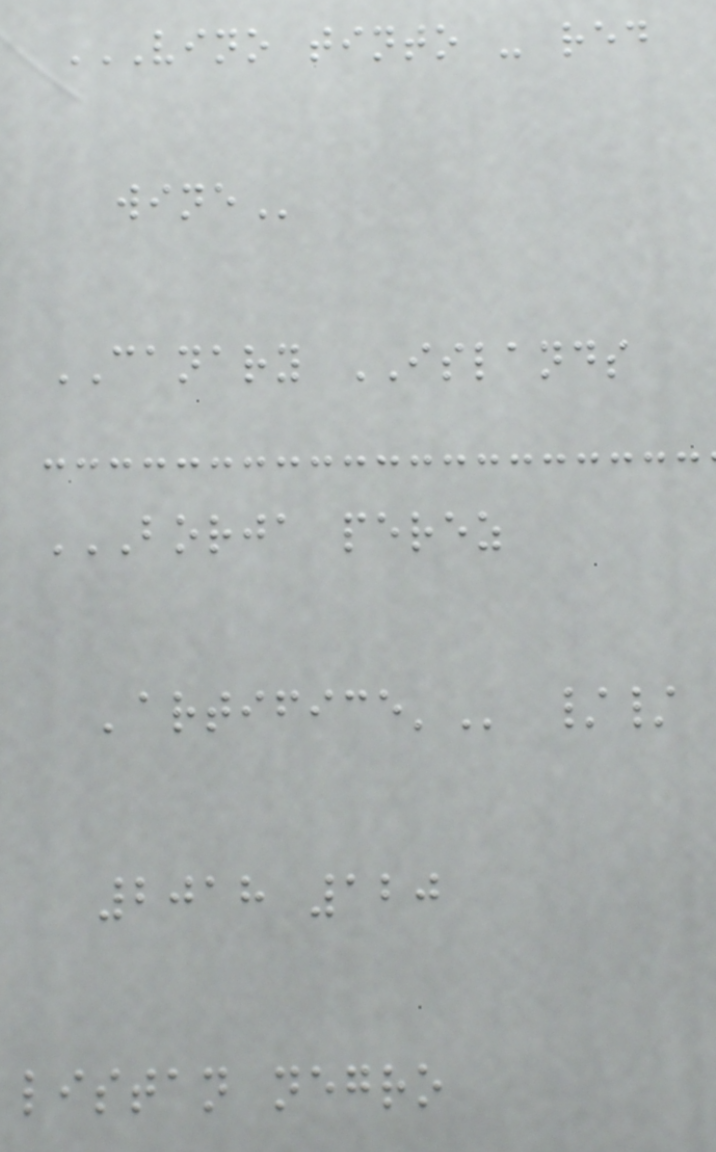VINO TINTO - RED
WINE
CANARY ISLANDS
BORJA PEREZ
'ARTIFICE' //
2018 120
listan negro
